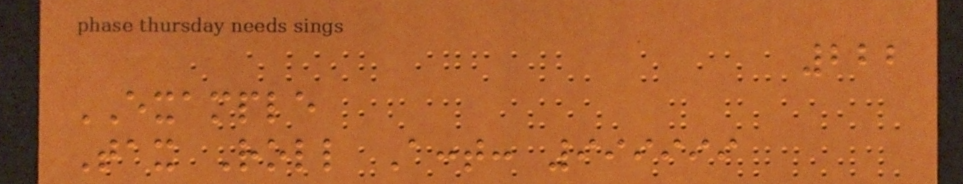222
EXAMPLE
Tax Roll Acct: 999999
